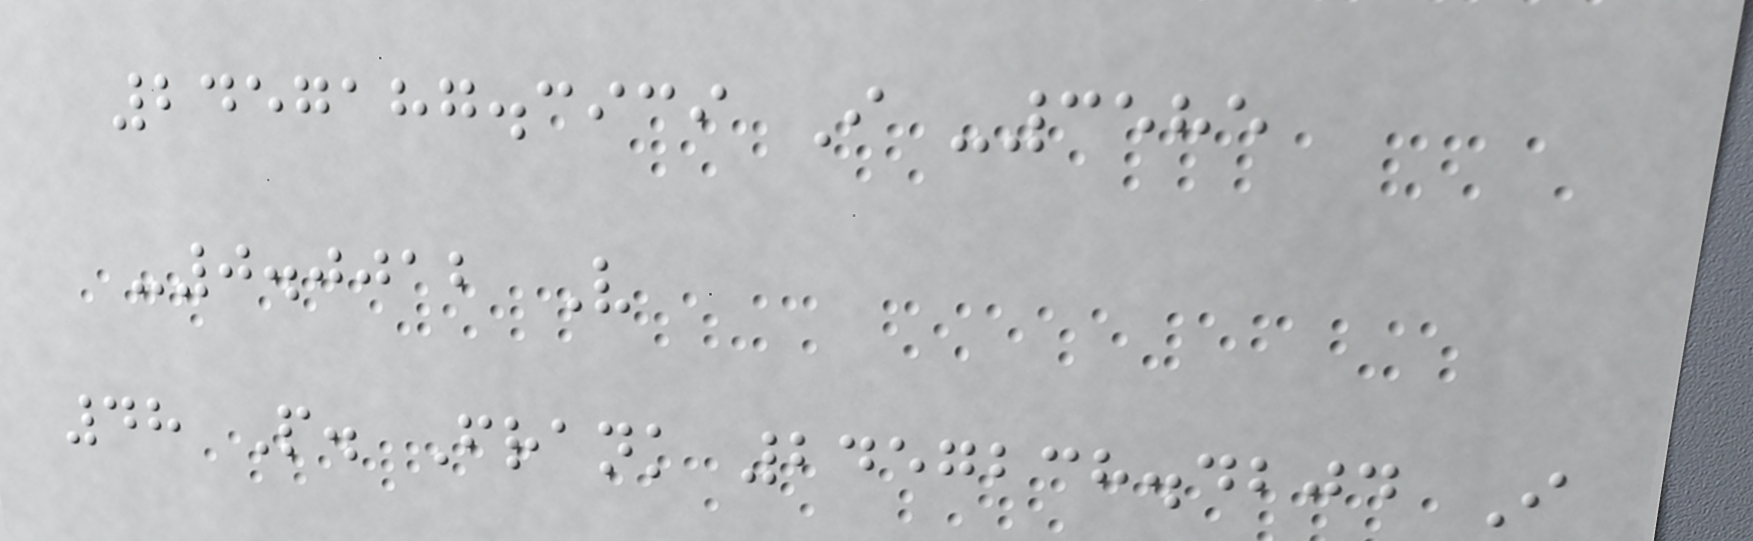2457187.3939 I -3585
-0.0012 V
48 P. Frank 2457238.4204 I
